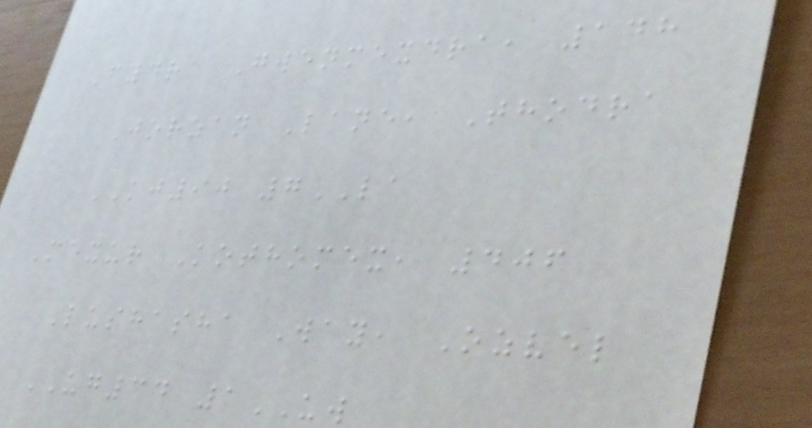Fydra Gwenmexdra, 148
Jorzan Lane, Thodra
KJ90 7LA
Mexur Kothomex, 406
Lushasha Way, Ozvel
UG34 1UW
